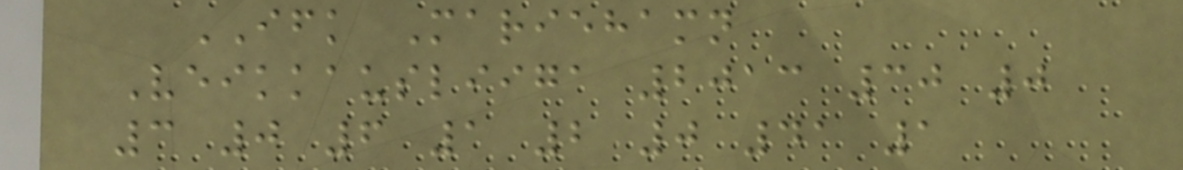IFK Mariehamn
Veikkausliiga 2013 30 0
3 0 6 1 2 0 41 1
